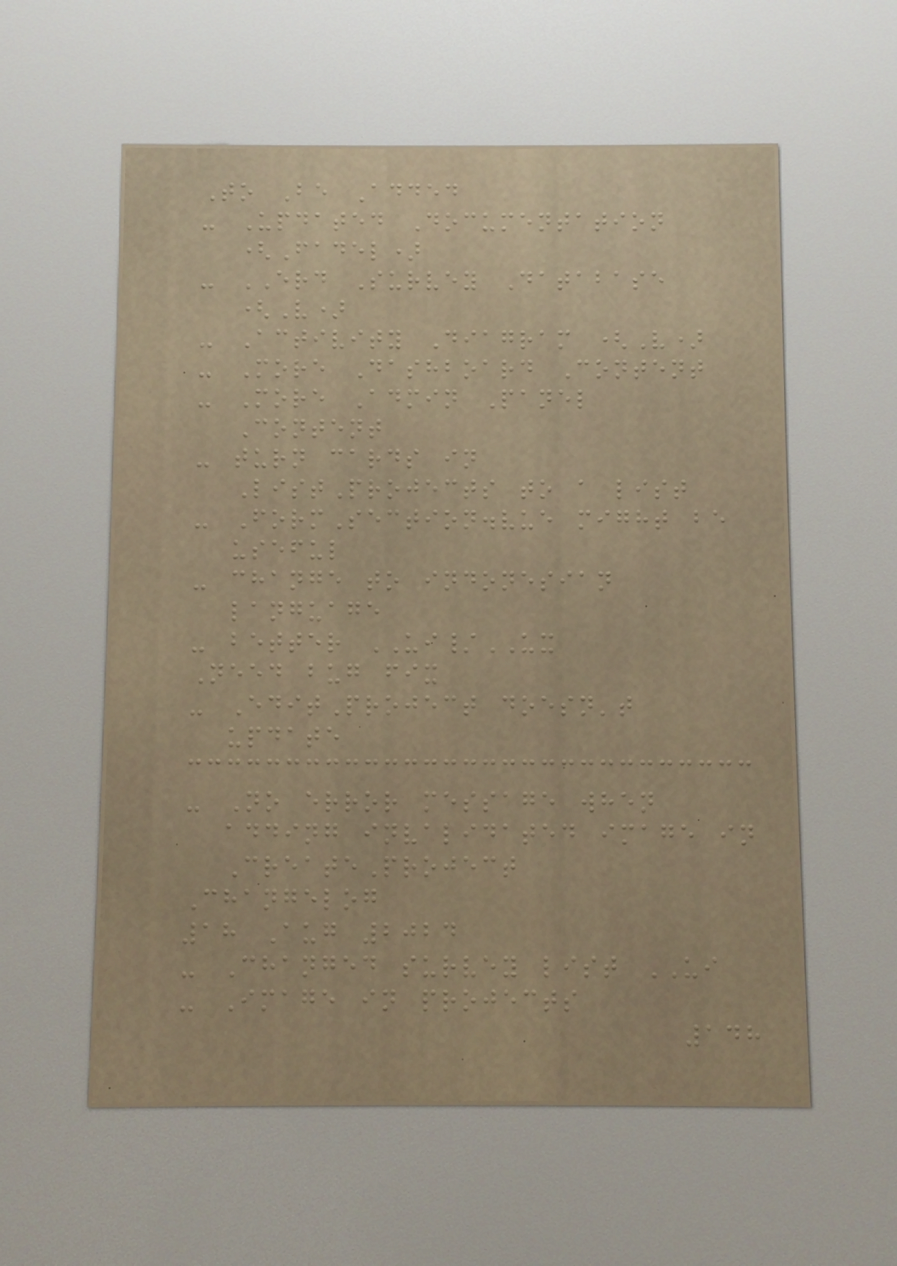To Be Added
- Updated Documentation
(Fadel)
- ERD Survey Database
(V)
- Activity Diagram (V)
- More Dashboard Content
- More Admin Panel
Content
- turn cards in
ListProjects to a list
- FormSection.vue might be
useful
- change to indonesian
language
- better UI/UX
Need bug fix
- EditProject doesn't
update
- No error message when
adding invalidated image in
CreateProject
Changelog
18 Aug 2024
- Changed survey list UI
- Image in projects
148
